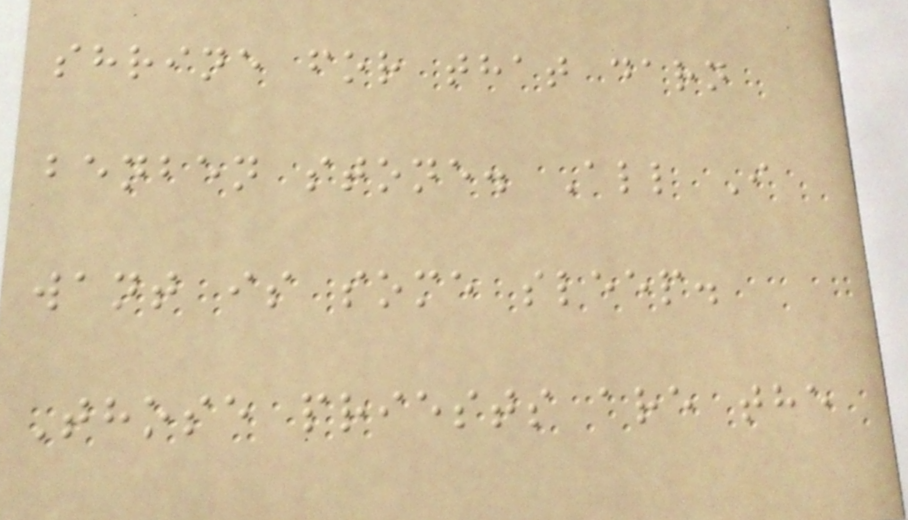shrine for that darn
benben stone. All I
want is some sleep.
Those priests are the
